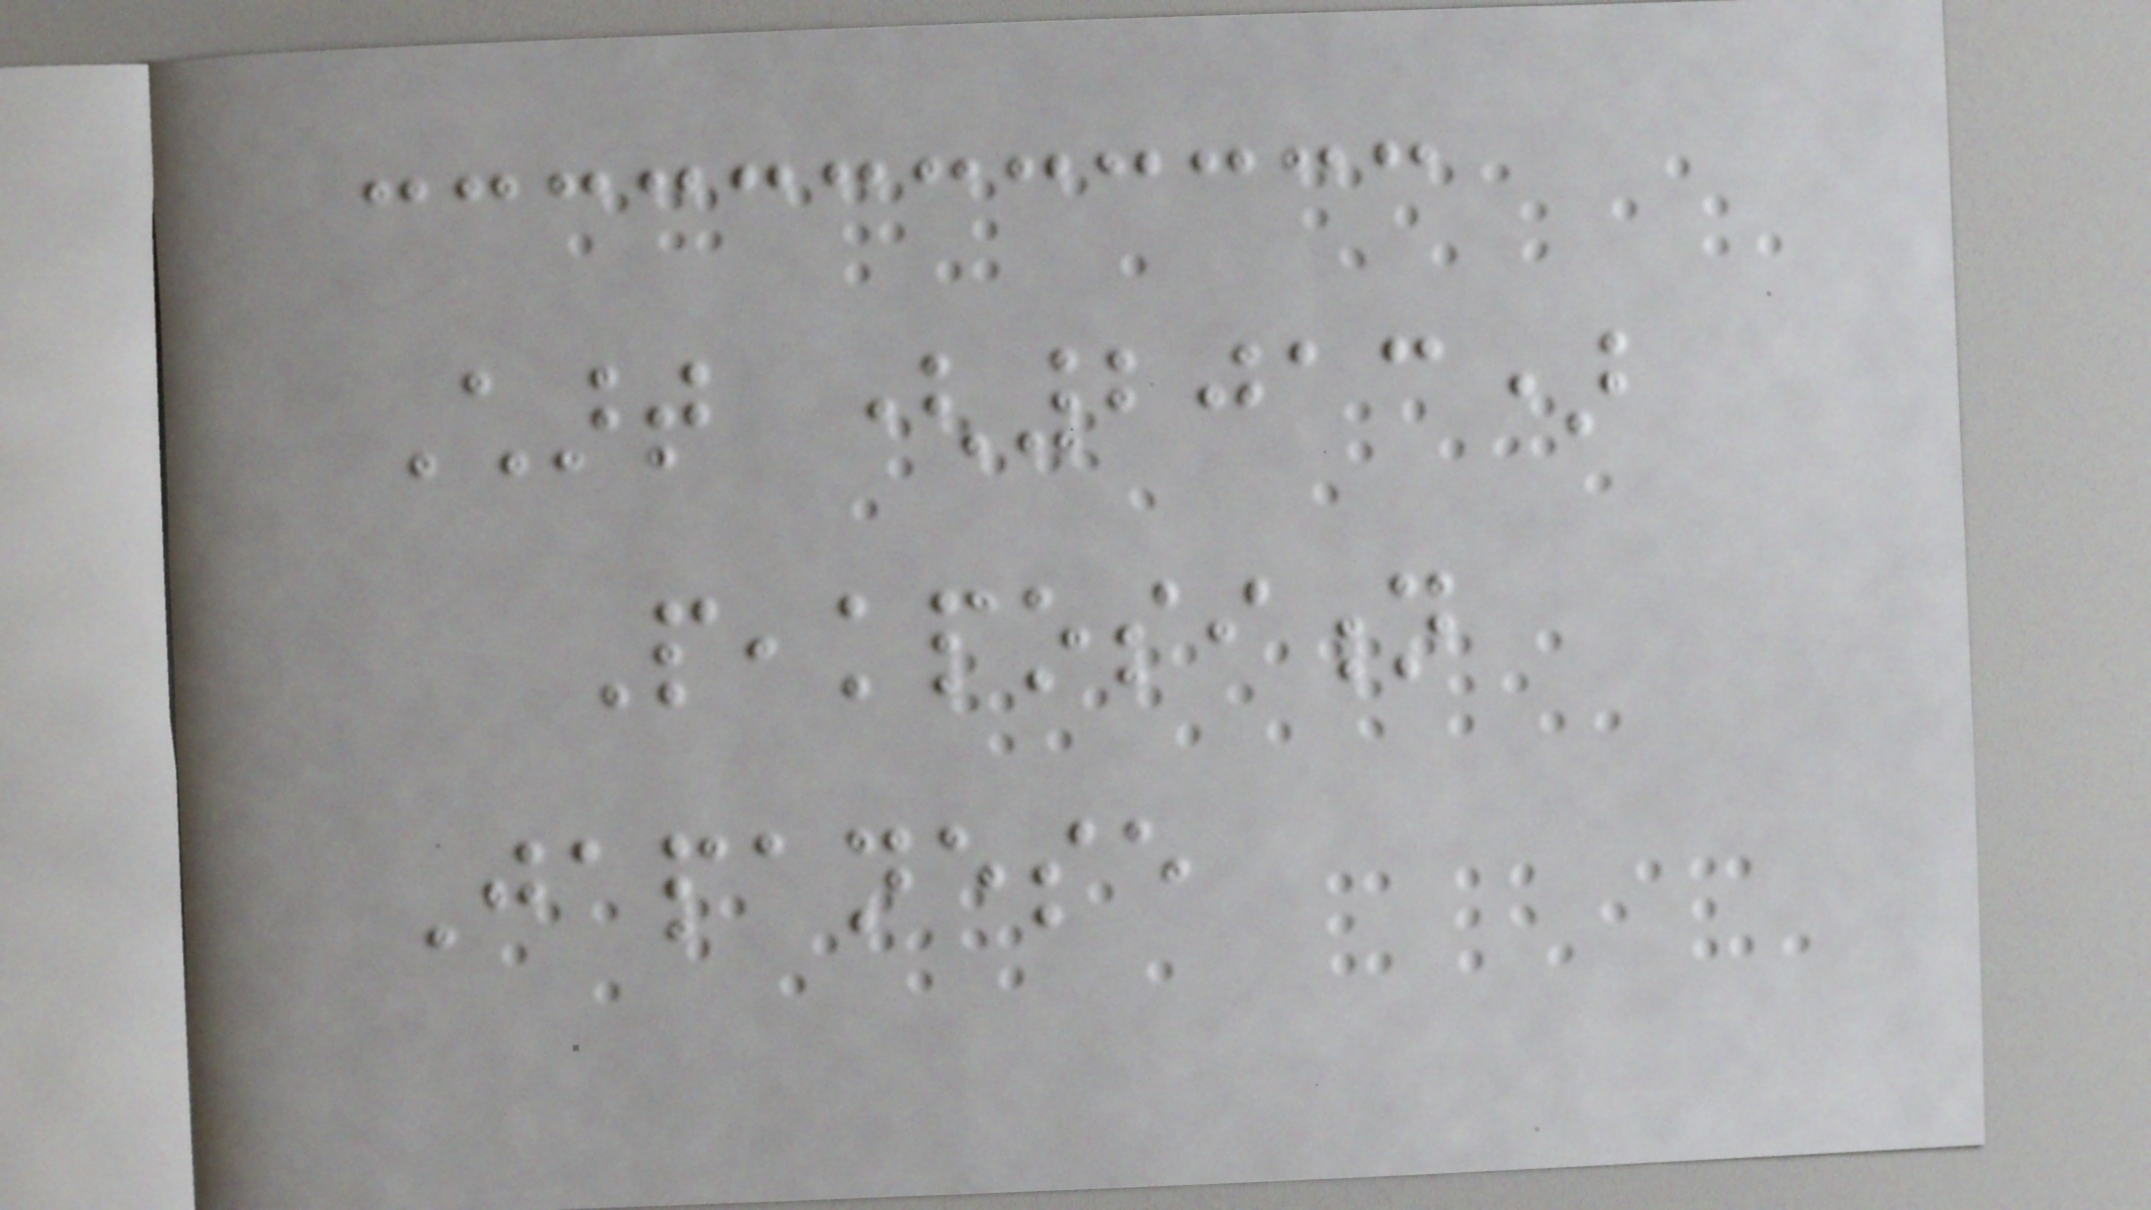Chart (2013)
Peakposition
Japanese
